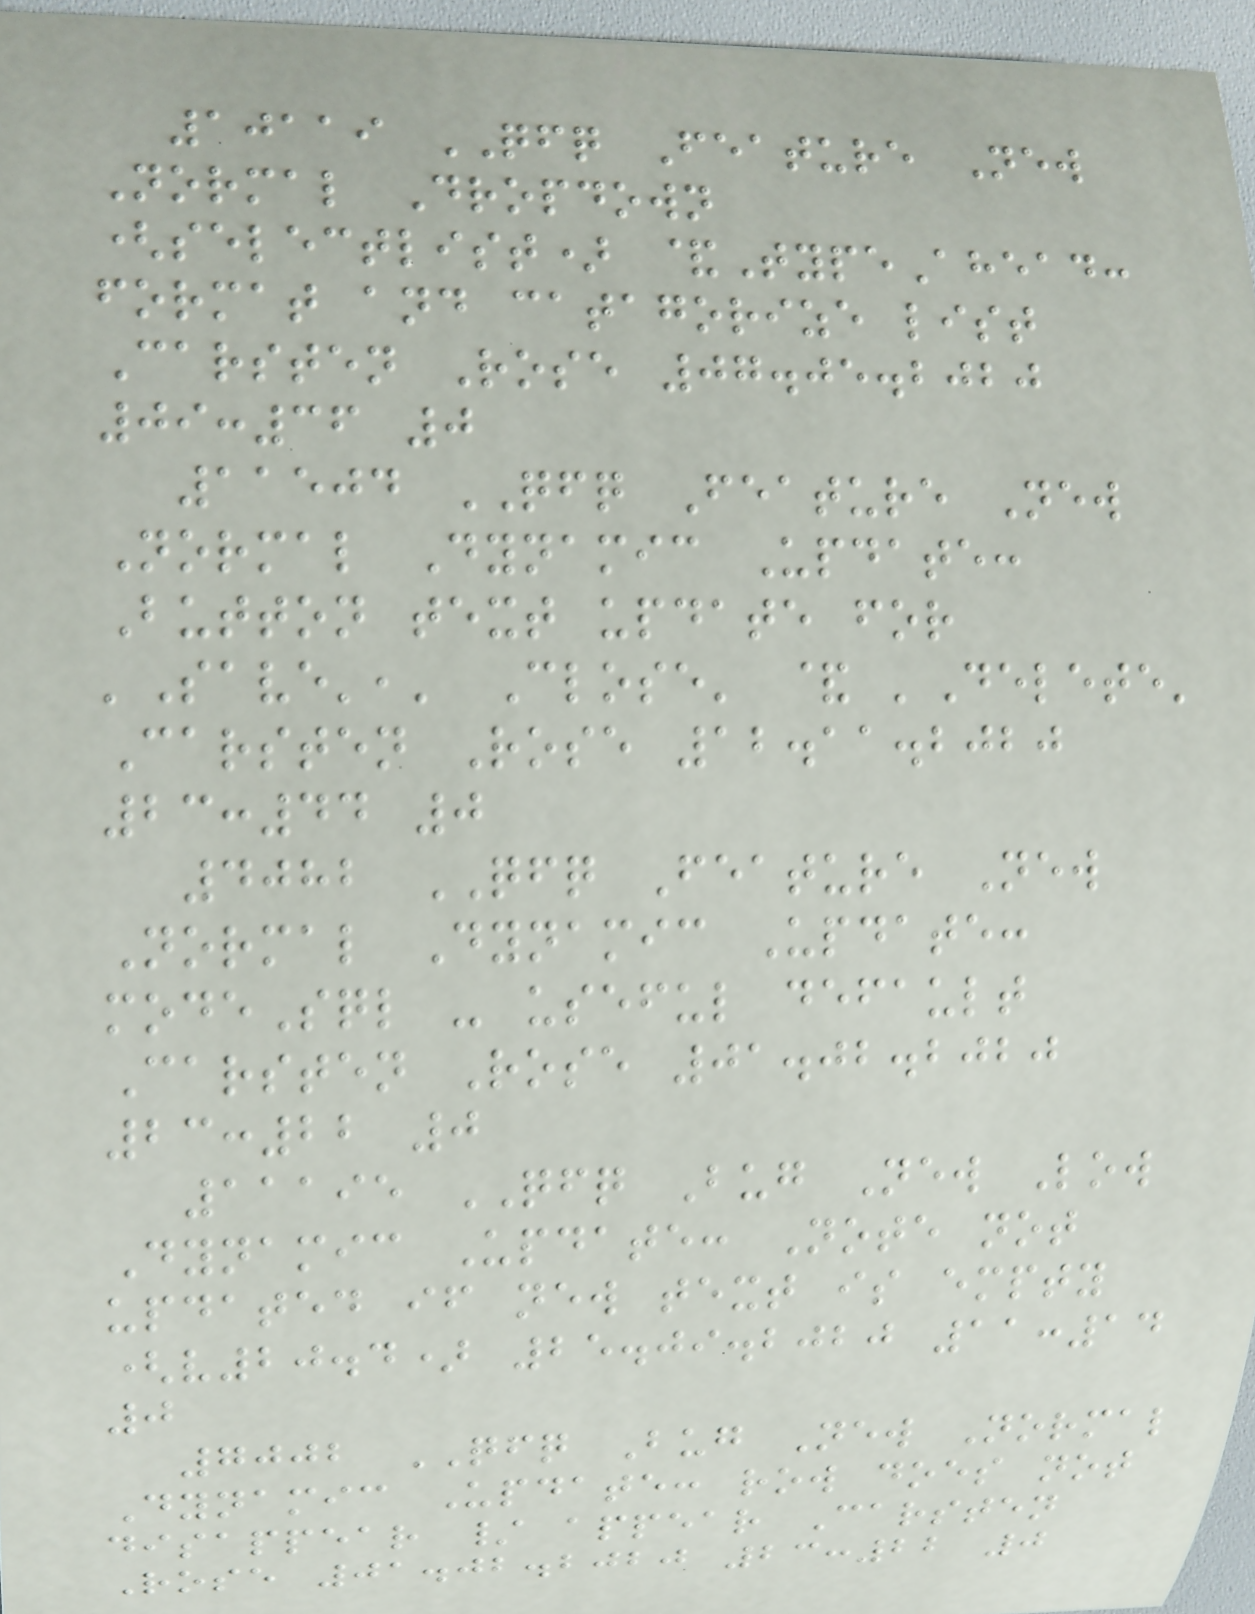10119 QFQ Feature New
Normal Dropdown
(selectlist) &TypeAhead:
format and catagorize list
Carsten Rose 07.05.2020
09:36 0
11504 QFQ Feature New
Normal Dynamic Update:
Button text update for
'Save',' Close' & 'Delete'
Carsten Rose 12.11.2020
23:44 0
4082 QFQ Feature New
Normal Dynamic Update:
modeSql - useful default
Carsten Rose 01.02.2020
23:22 0
11195 QFQ Bug New Low
Dynamic Update: Note not
updated if new text is empty
(v20.4) 25.09.2020 11:14
0
7002 QFQ Bug New Normal
Dynamic Update: row does not
disappear / appear Carsten
Rose 01.02.2020 23:22 0
